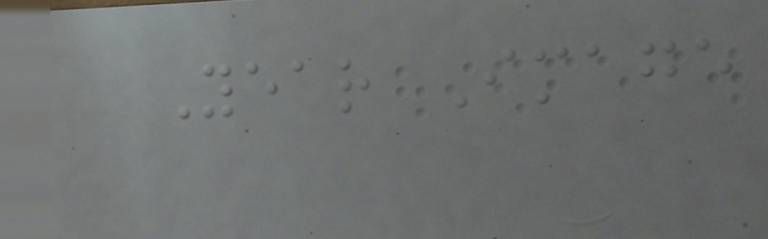Year Image
